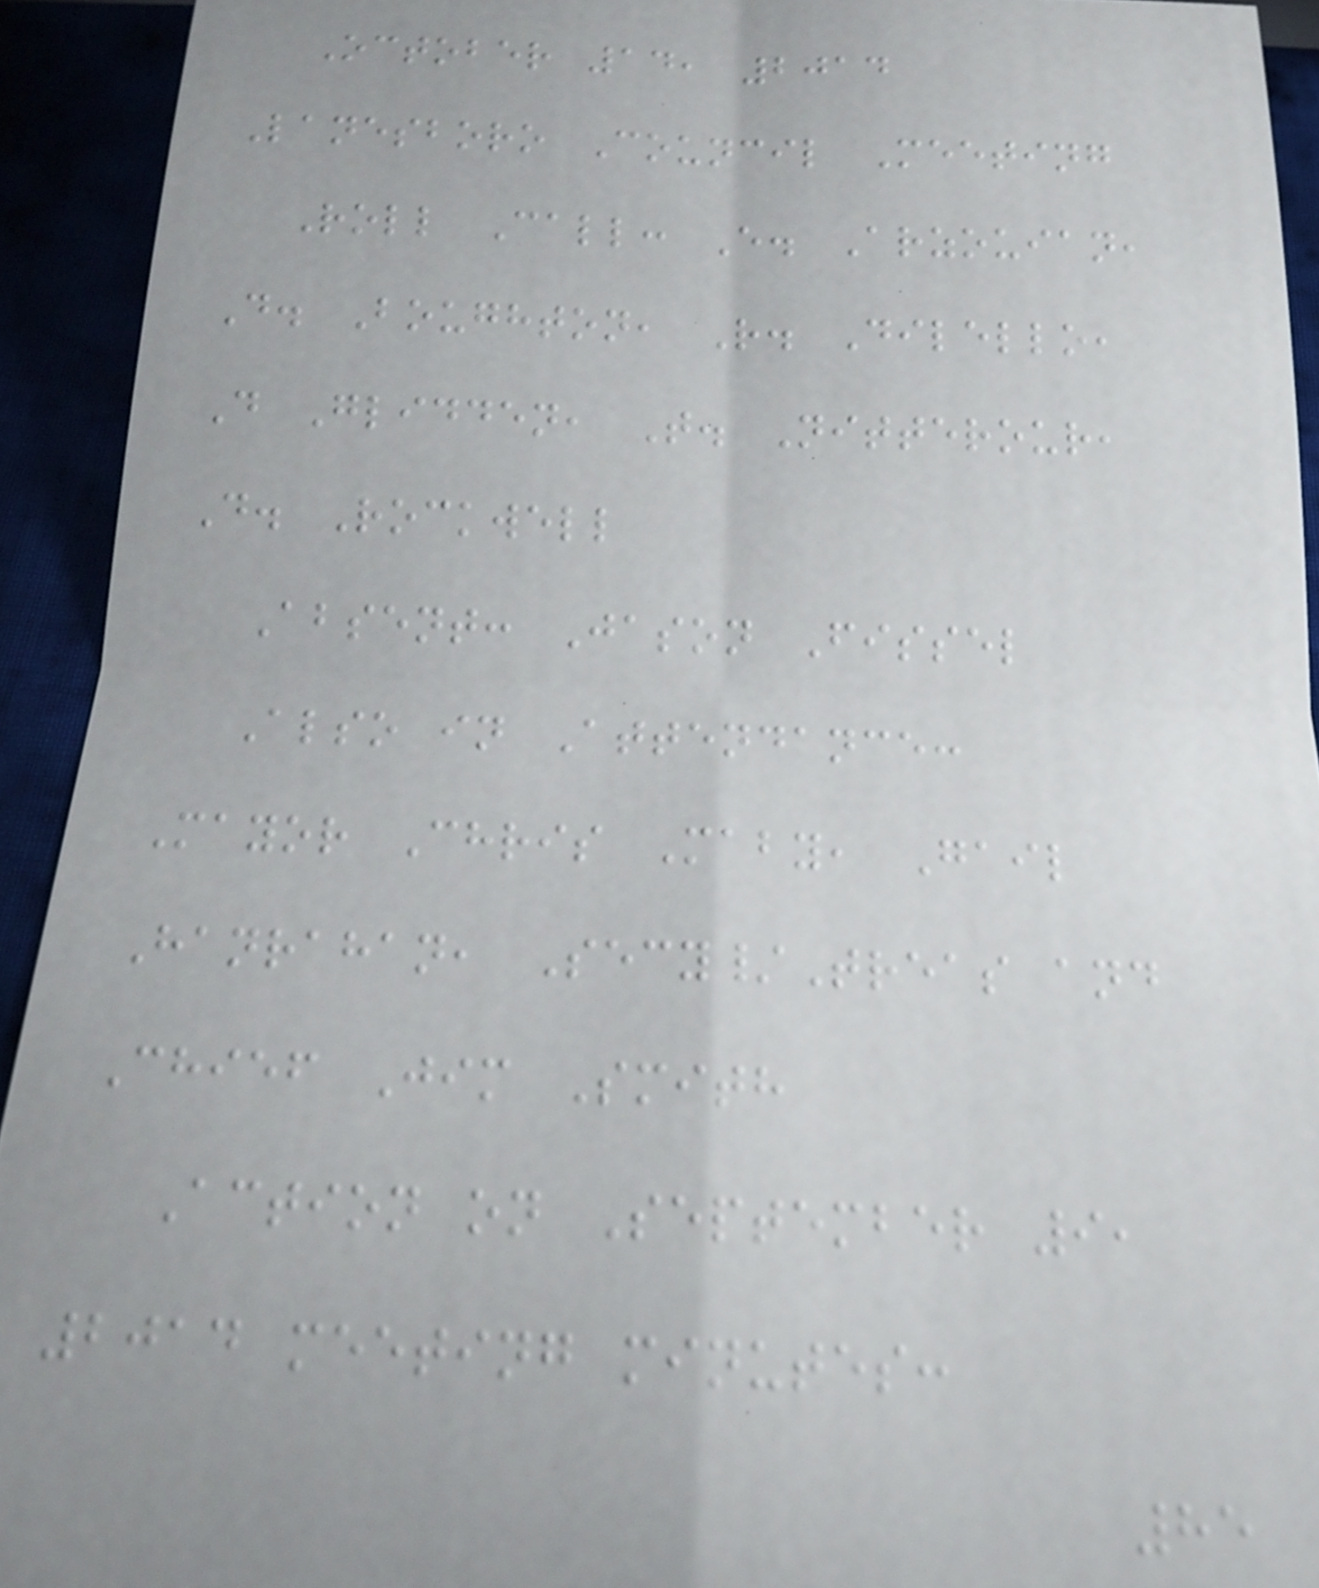October 14, 2014
Lanesboro Council Meeting
Roll Call: E. Arzouian,
D. Boughton, R. Dilello,
D Glidden, T. Nitterour,
D. Rockwell
Absent: Jason Fissel
Also in Attendance:
Mayor Chris Maby, Gail
Hanrahan, Secy/Treas and
Chief Jim Smith
Action on September 9,
2014 meeting minutes:
85
